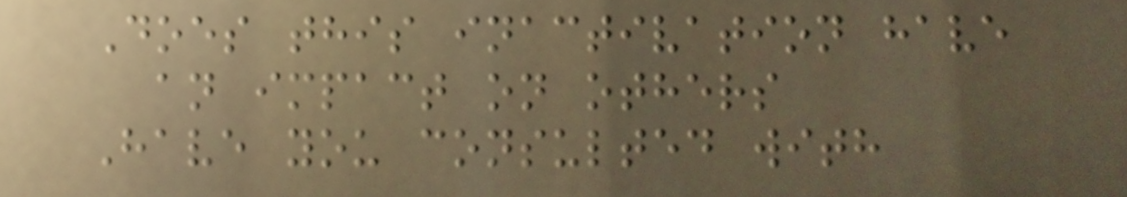Does this inactivation have
an impact on others
Have you consulted with
